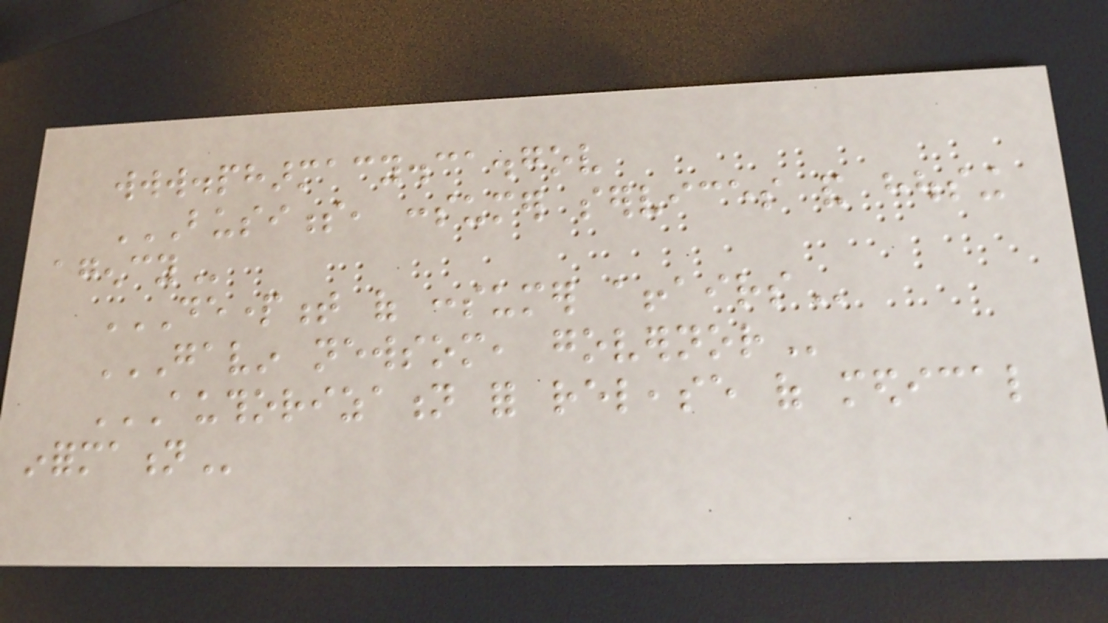www.pharmacy.ca.gov
BUSINESS, CONSUMER SERVICES AND HOUSING
AGENCY
DEPARTMENT OF CONSUMER AFFAIRS
GAVIN NEWSOM, GOVERNOR
AUTHORIZATION FOR RELEASE OF MEDICAL
INFORMATION
